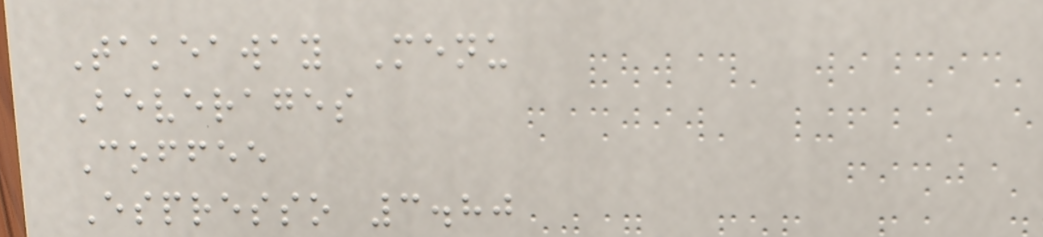Takeaway Menu
Beverages
Coffee
Espresso 3.80
